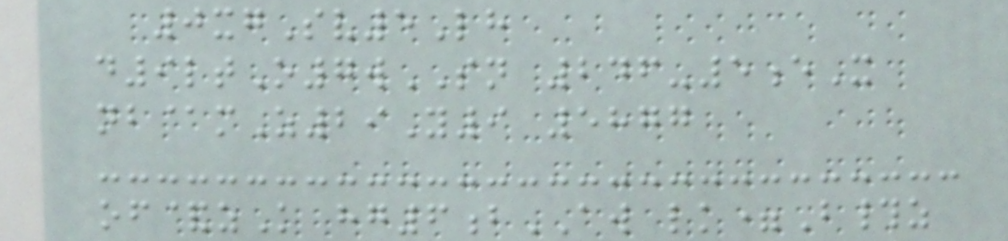0xgSv5Lh
d9ltO7wSN 246-5eX
nb@mZ29Y9 5877
of&zK hg6bAW lk=B#z
